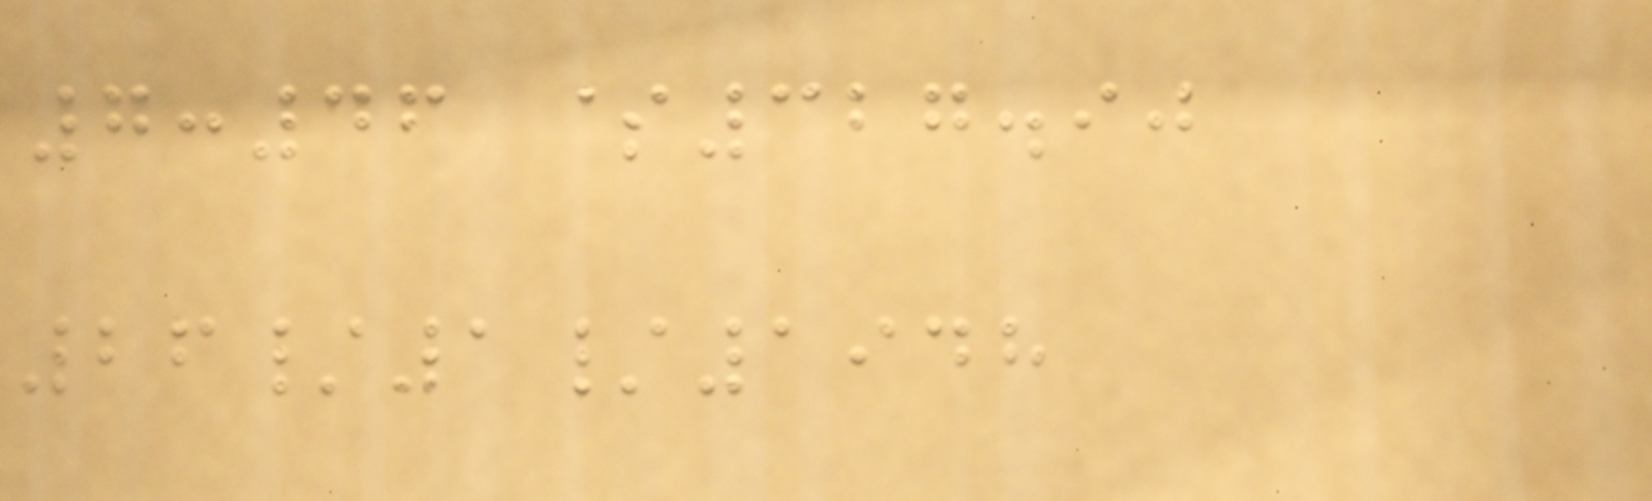7:46 $327.90
26/1/1948
